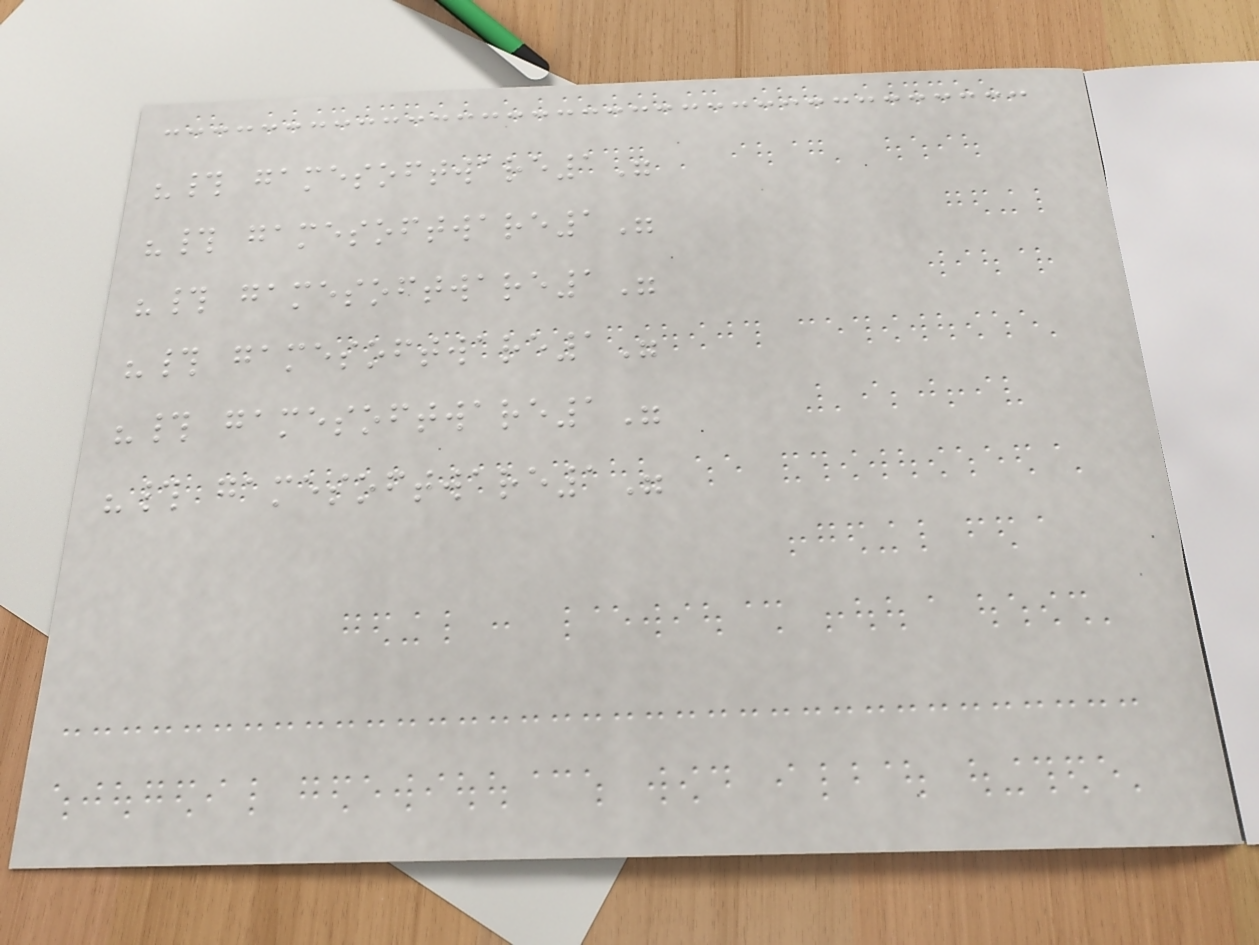"# gamesoftware1"
"# gamesoftware1"
"# gamesoftware1"
"# gamesoftware1"
"# gamesoftware1"
"# gamesoftware1"
